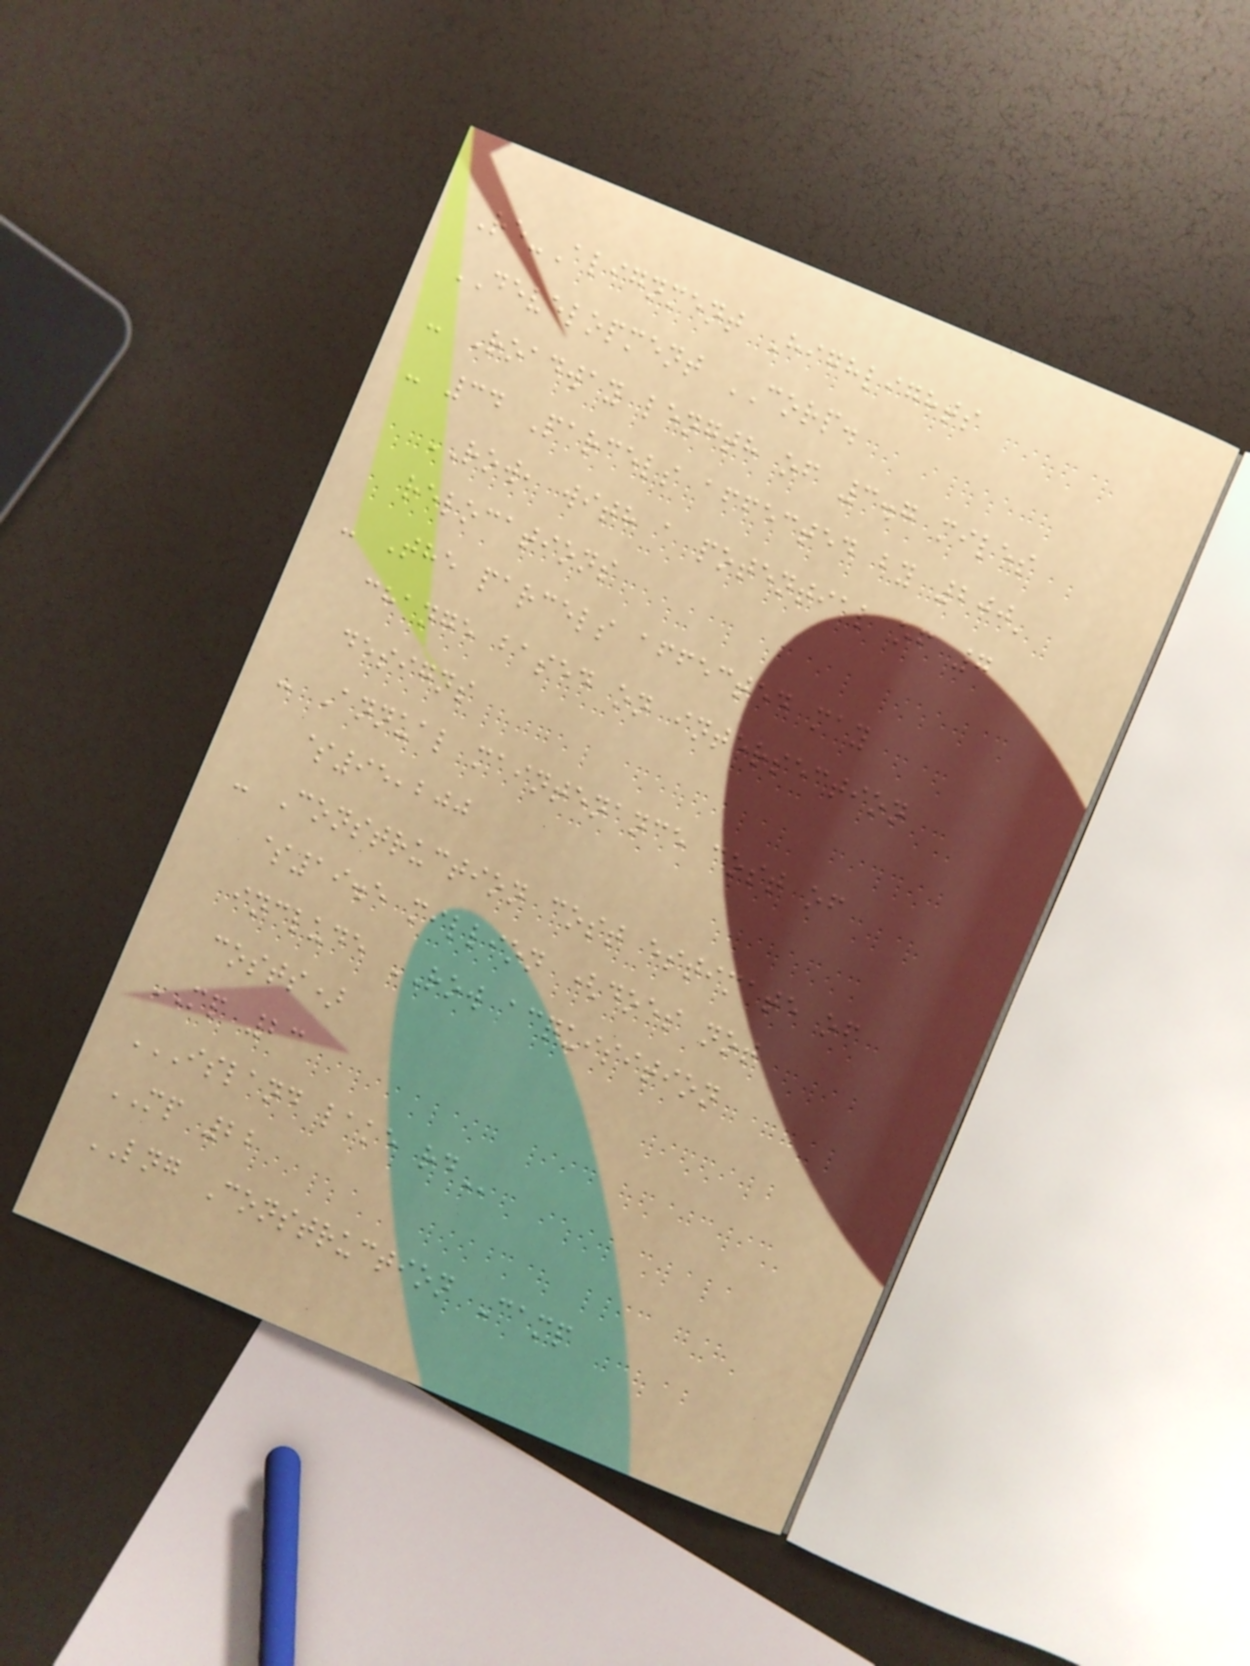Re-Alignment Highlights
DEVELOPMENT CORP.
- Roadway length of 3.7 miles
- 34 Parcels affected by 200'
ROW, with a potential of 7
relocations
- The parcels affected may
change based on intersection
designs
- Annual maintenance cost of
$95,200
- Construction cost estimate of
$19.5 million (does not
include ROW acquisition
costs)
MP 23
ISLAND LAKE RD
MP 22
LNG Construction Camp
